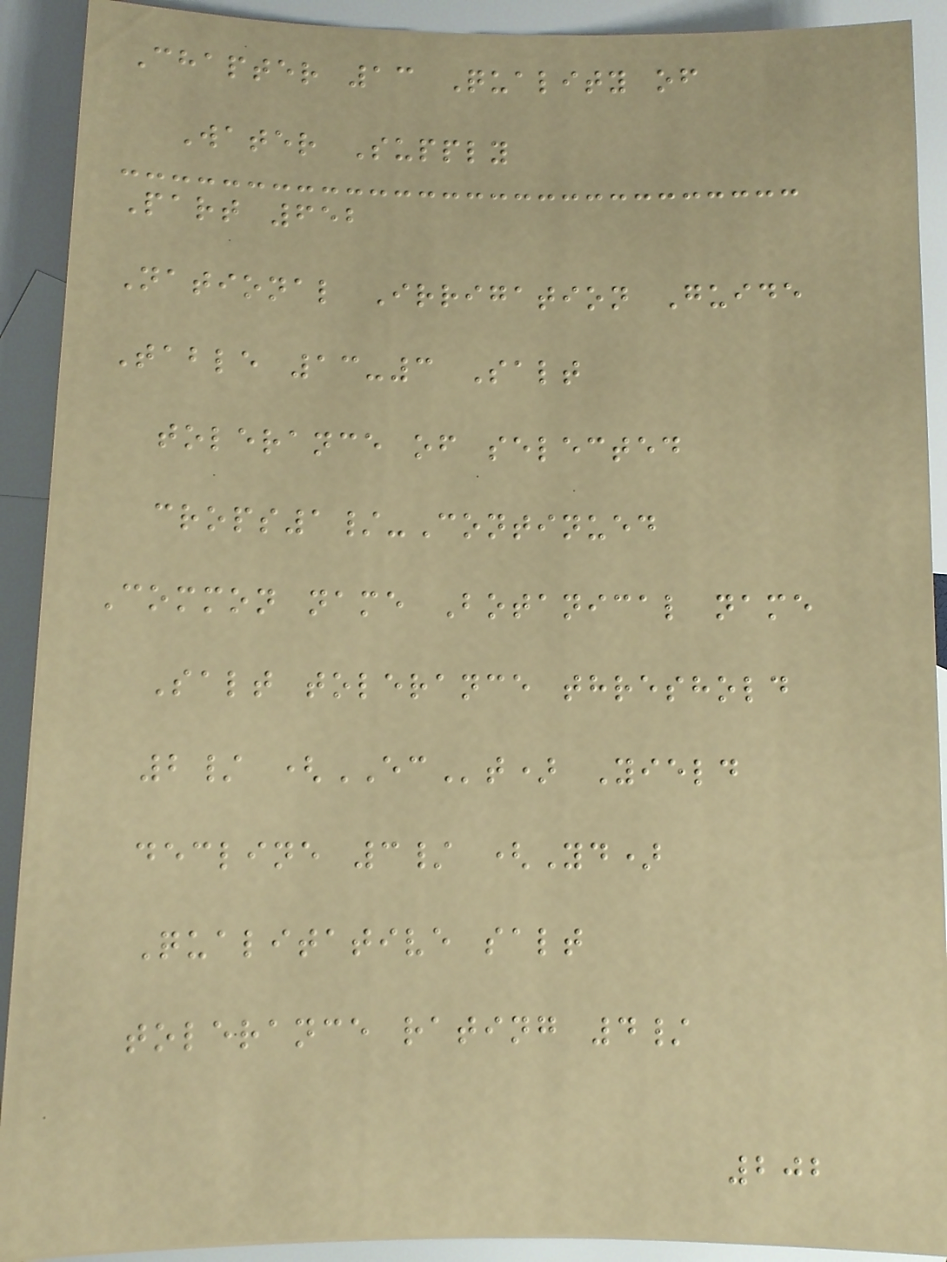Chapter 13 Quality of
Water Supply
Part 652
National Irrigation Guide
Table 13-3 Salt
tolerance of selected
crops1/-Continued
Common name Botanical name
Salt tolerance threshold
2/ (ECt) Yield
decline 3/ (Yd)
Qualitative salt
tolerance rating 4/
202
